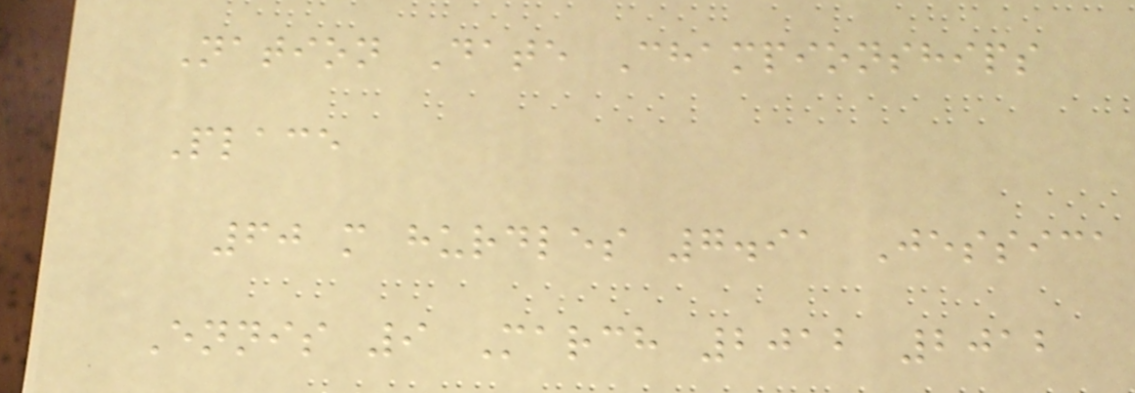Nation Date Championships
Place
60 m hurdles 7.91 Jessica
Ennis 9 March 2012 2012
